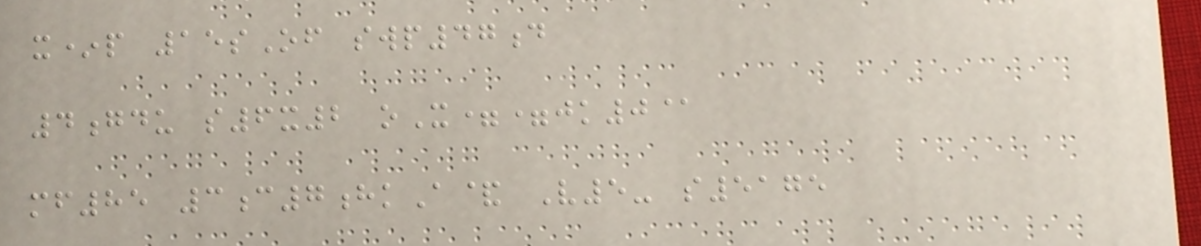x*p 15sOf swp47d
4gdu s6x2 oX==jk0@
mf85 3c7hkA& V5- s5175
